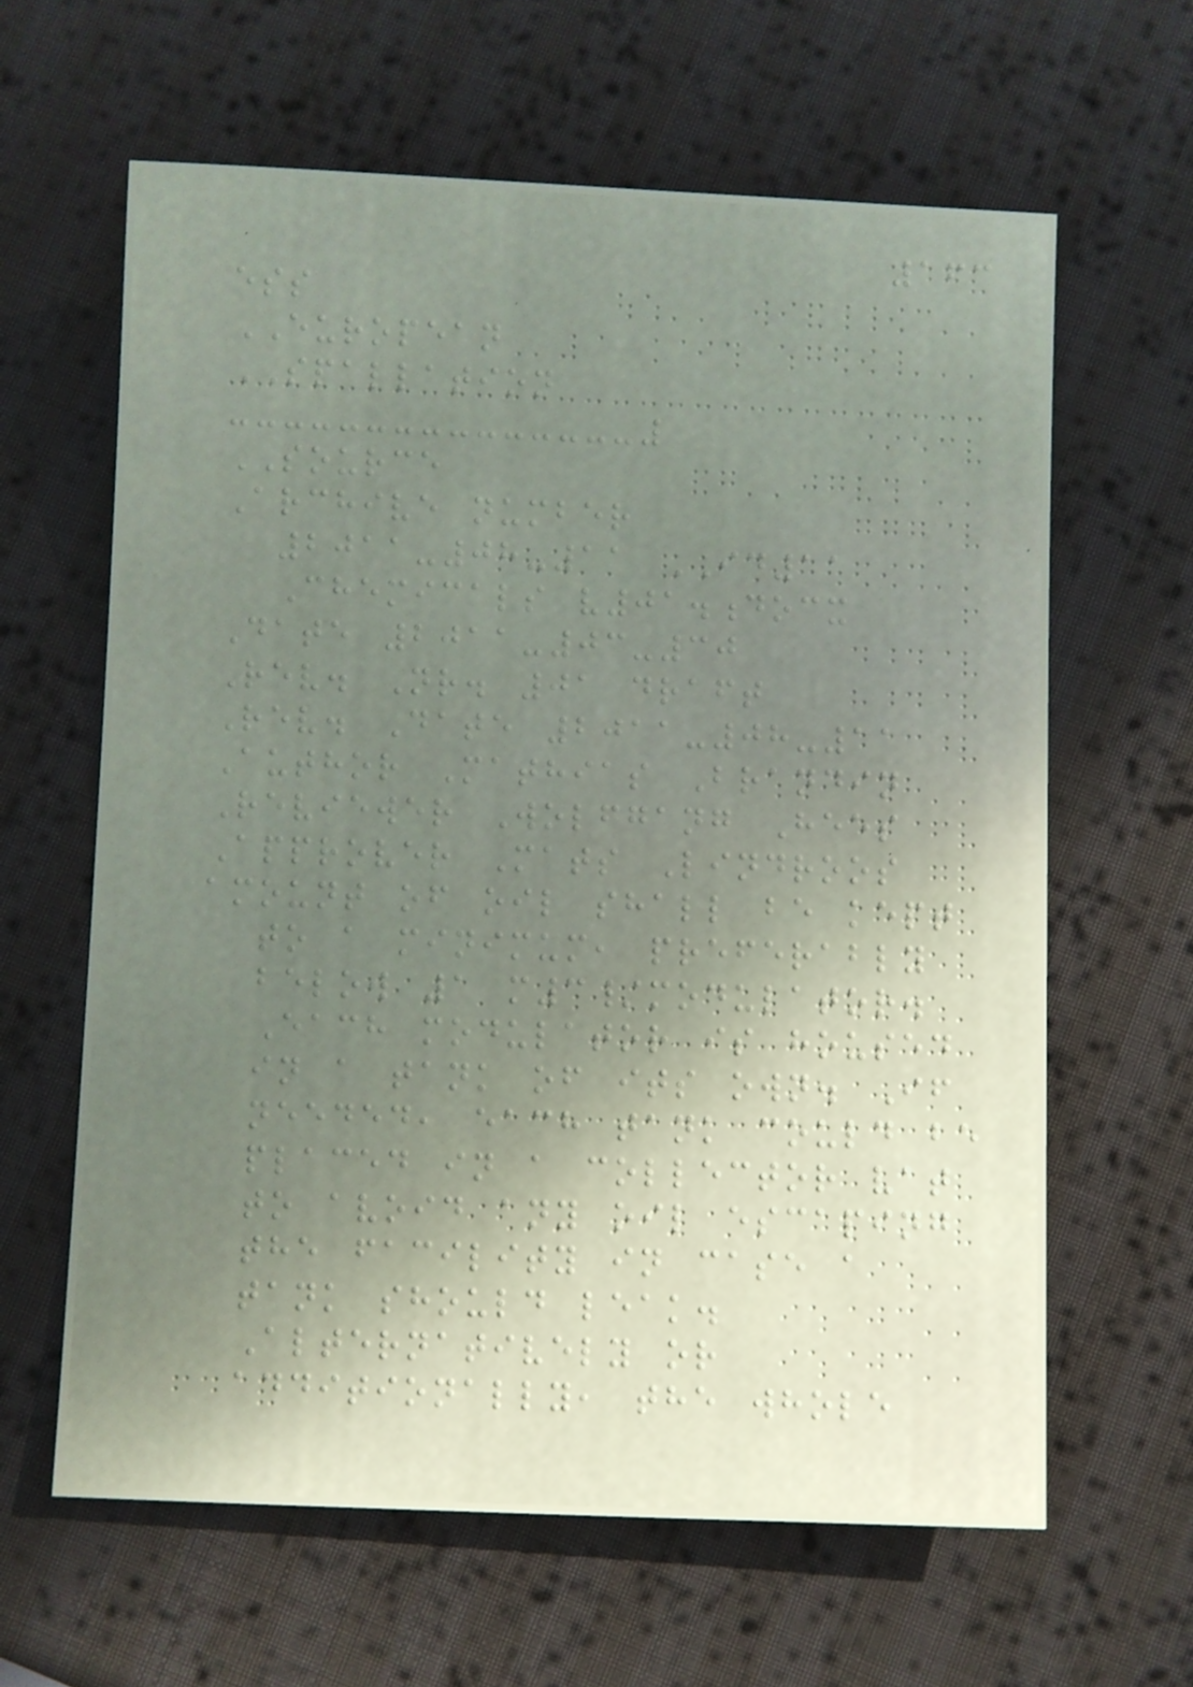163
ess
EUROPEAN
SPALLATION
SOURCE
Archive number
2011-08-11 ID11
Chemicals v01.docx
Date 2011-03-30
Rev. Nr. 01 draft
Rev. Date 2011-08-11
Author Mathias Brandin
Reviewer Wolfgang Hees
Approver Mats Lindroos
amount of oil shall be kept
to a minimum, preferably
below 1 m3/modulator.
Each modulator is housed
in a tank of its own. If
needed, each tank could be
placed in a collector vat
to avoid any oil escaping
the facility in case a
tank should leak.
Alternatively or
additionally, the whole
